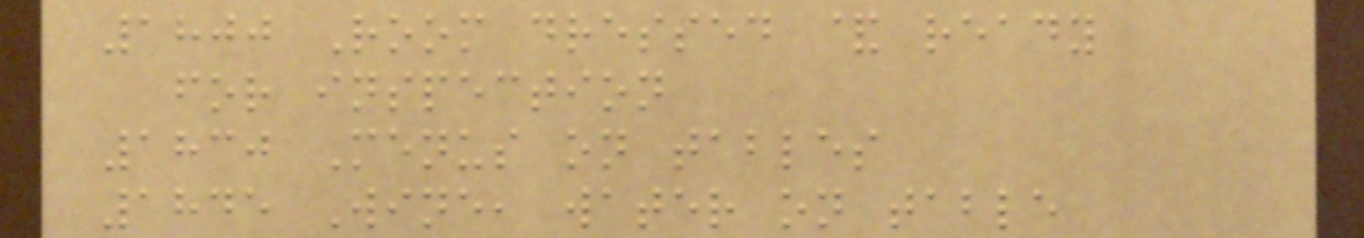1800 Room dressed & ready
for inspection
1830 Menus on tables
1845 Wine, water on table
